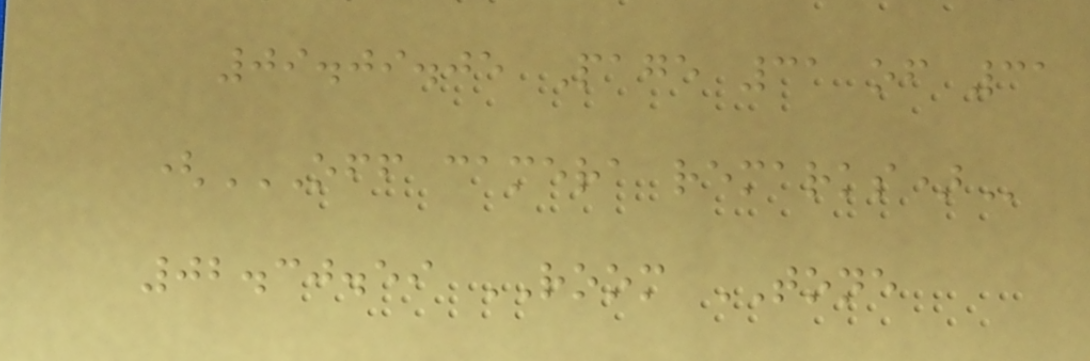09.09.05 Page 31 of 31
(OFF CAMERA REMARKS)
02.30.59 ROOM TONE
